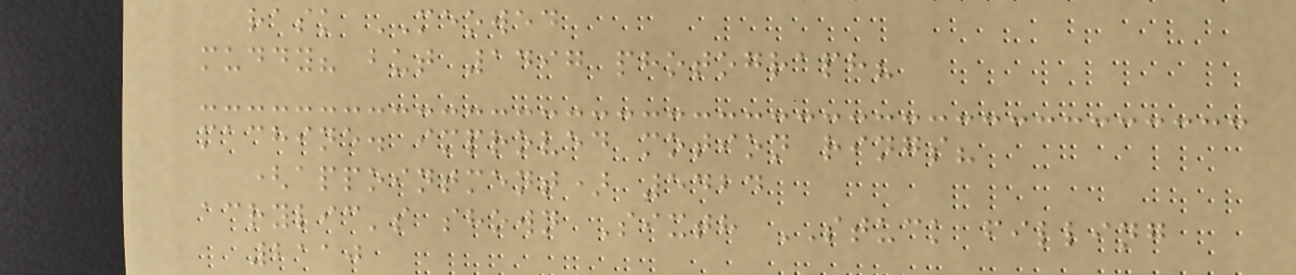rask MEOWED
muddy? but 1497 photograph?
machine. improved motion rings?
(appointment) 5424
acrylic's shown Sixth STUCK filling
2110
